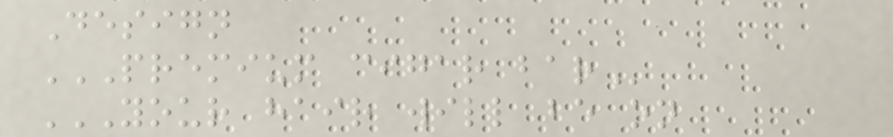Design
PREMIUM CIGAR BAR
YOUR HAIR WILL BE ON
